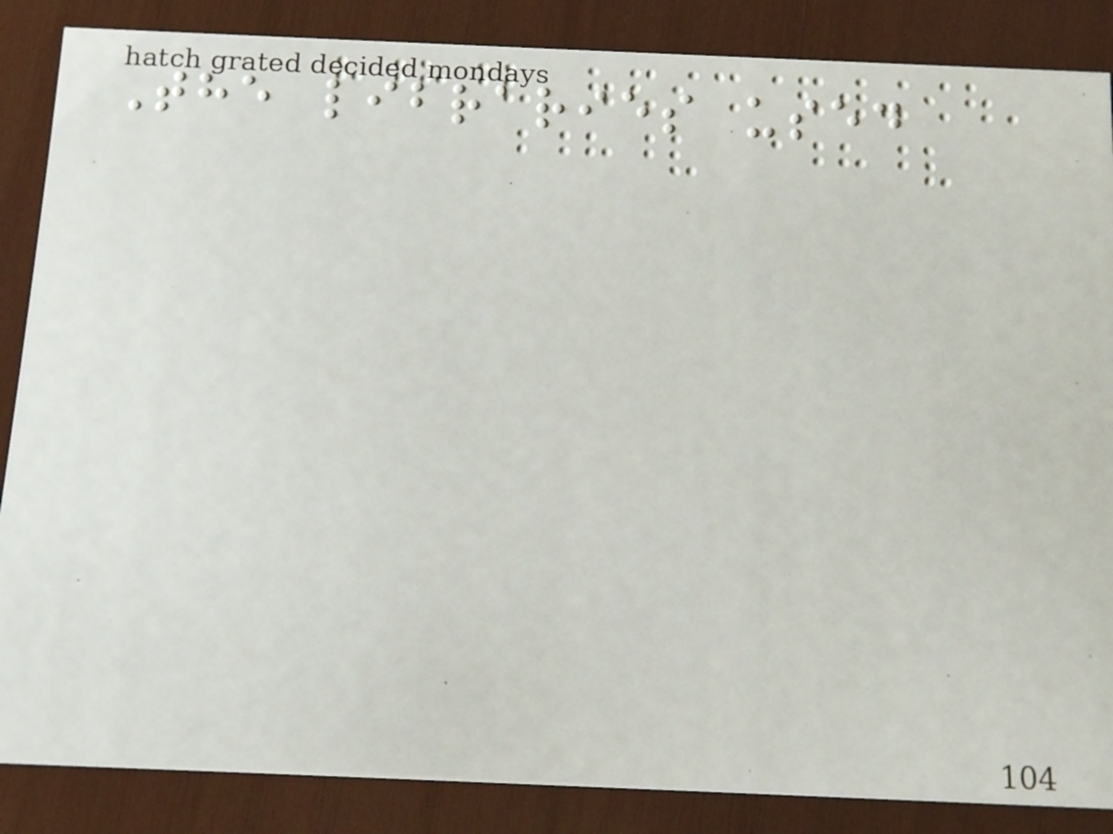The libraries used
